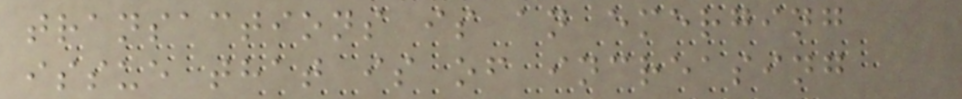transactions is an emerging
issue that is of increasing
